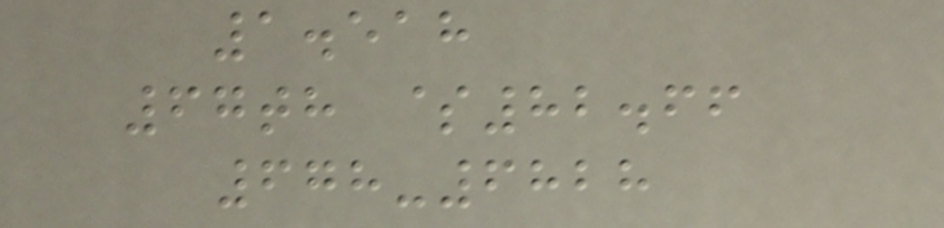1.518
67th $82.66
678-6828
